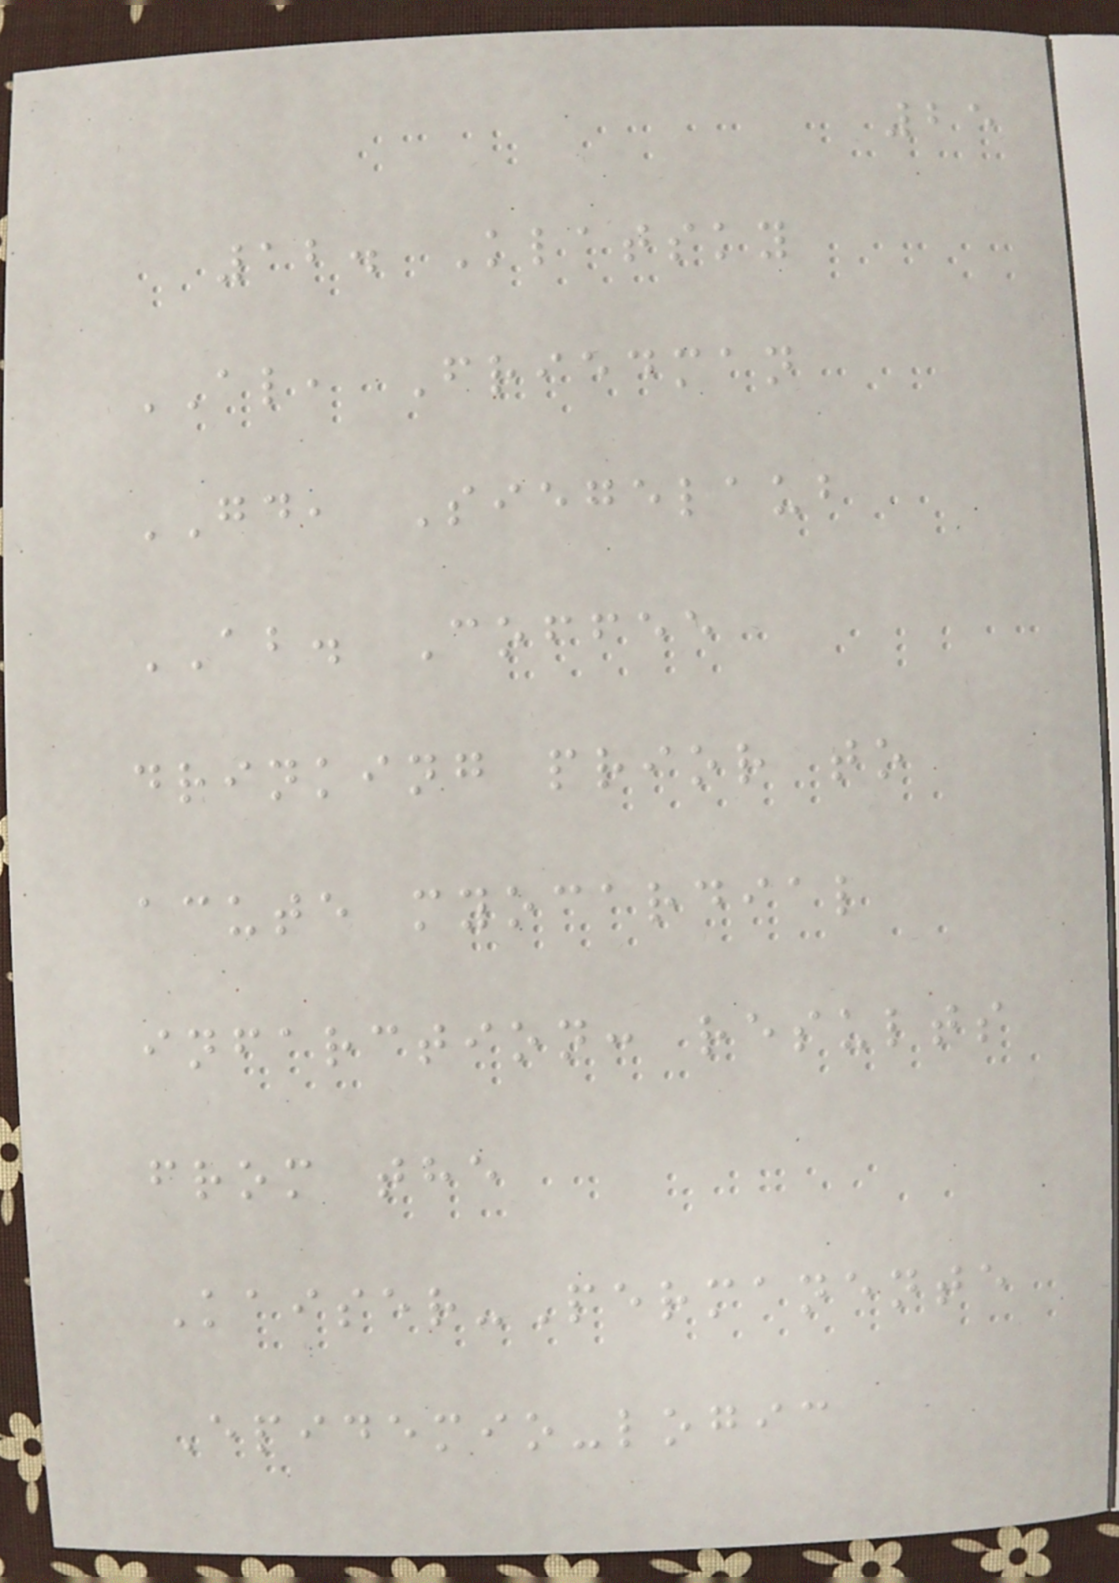25
12. Klatsky
AL, Friedman
GD, Siegelaub
AB. Coffee
drinking prior to
acute myocardial
infarction: results
from the
Kaiser-Permanente
Epidemio-logic
